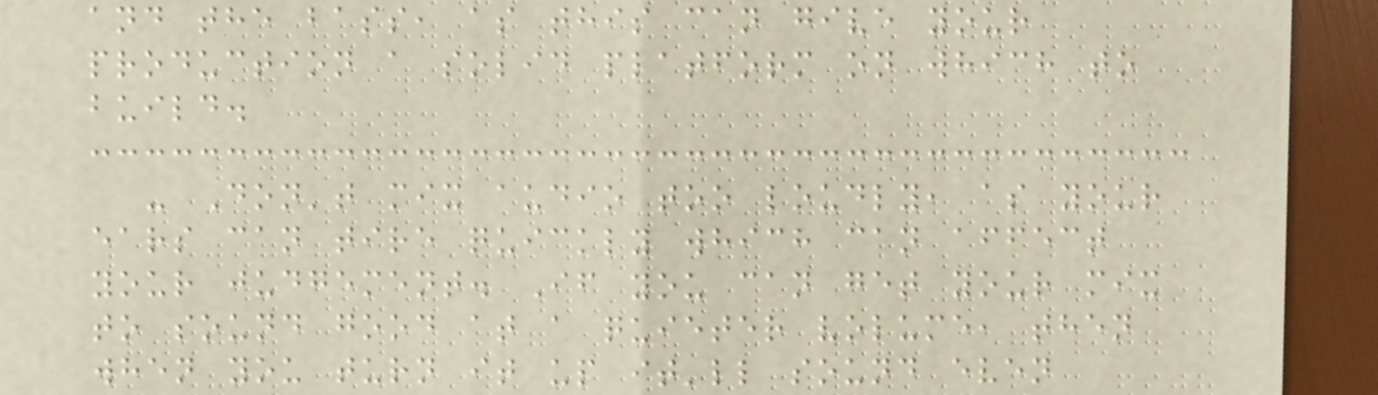and the bass, as this can give your
production a solid platform on which to
build.
- Don't mix audio too loudly, as your
ears can tire quickly which can affect
your judgement. If you can get your mix
to sound good at a quieter volume, then
when you turn it up it'll sound even
